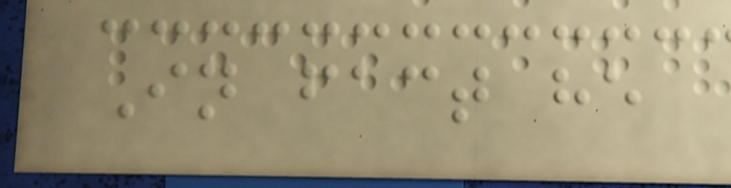In fact he
